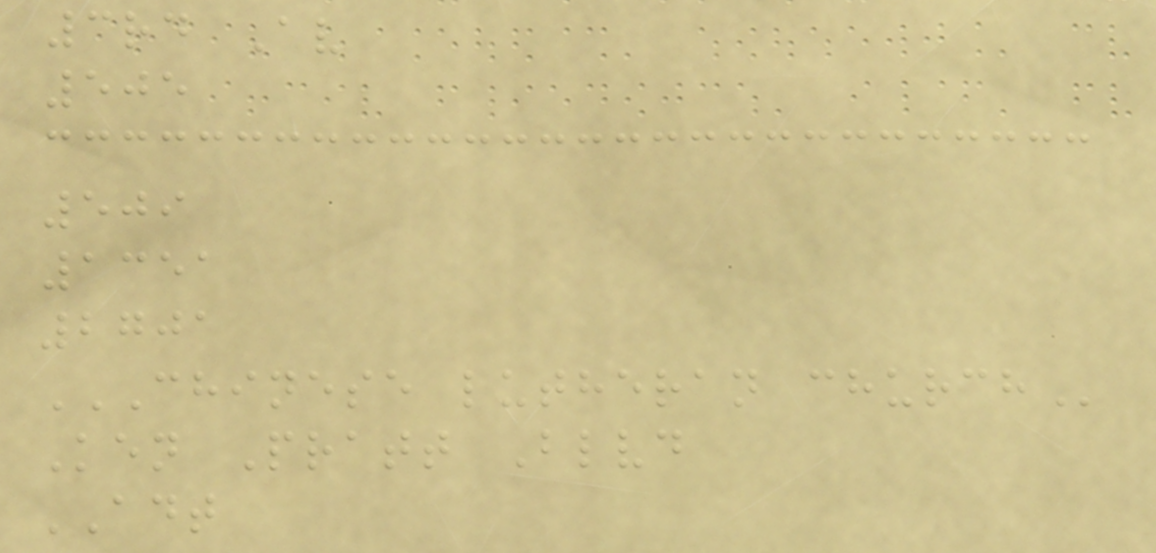3rd Av
505
509
1351
2701
CHINESE LUTHERAN CHURCH
Ken Pratt Blvd
ADT
